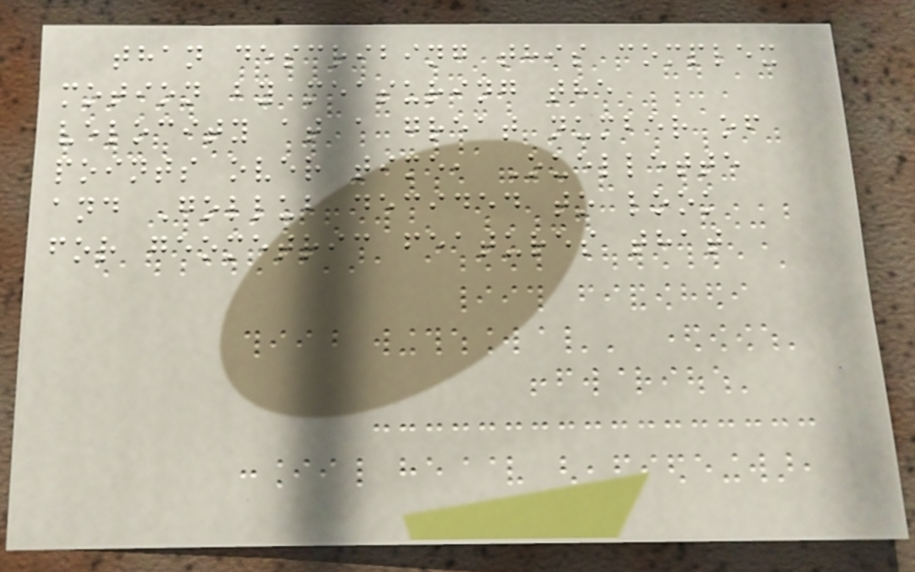than describing this complex
motion by measuring the
velocity at a great number of
points over time, Ouellette
and Gollub decided to look
for geometric features that
